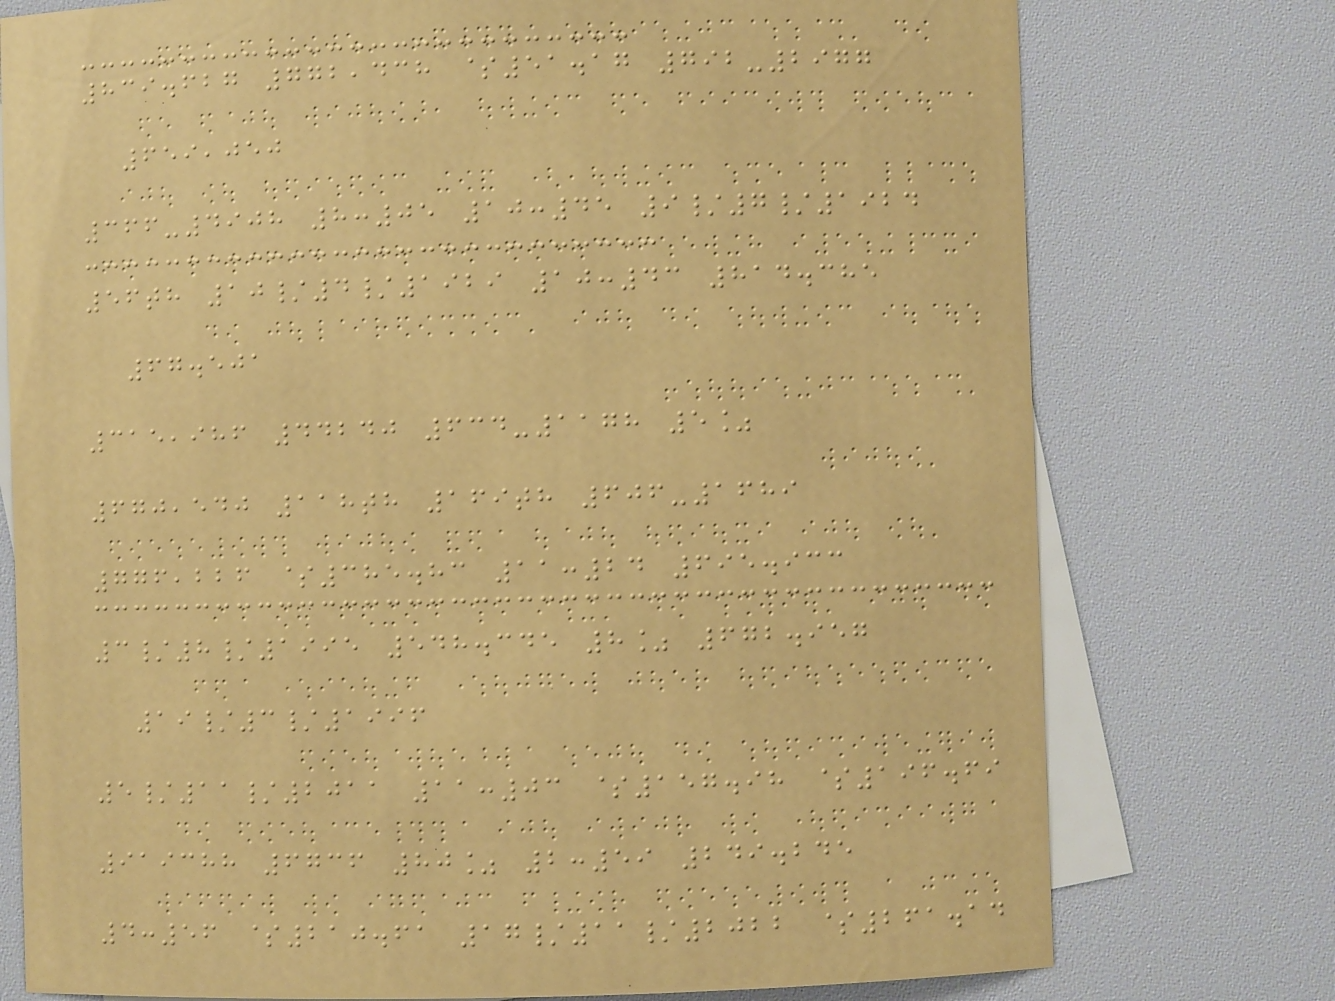839.627 772,438 $51.17 792-2977
659,050
366-4908 8:05 10:45 9/7/1924
56th 10/4/1929 10:43 814.385
67.501
315,986 44240 634-1178 5%
670,540 118th 169th 606-1689
776,226 $385.83 11:24 695.933
3/8/1995 548.345 8% 672.957
19/3/1996
5/11/2011 11:03 $157.98 $196.69
919388 6736 80% 2:59 249.245
4:56 $210.61 17/11/2022 $261.14
